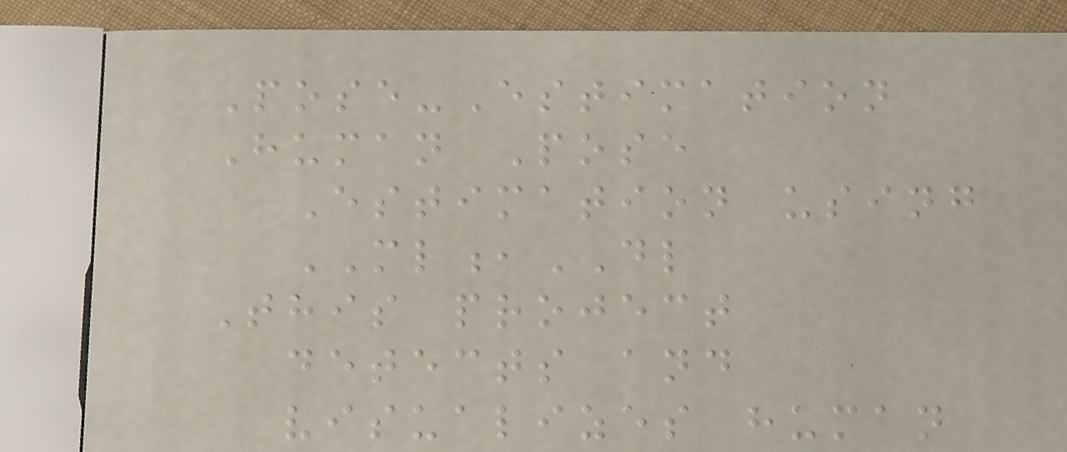Pose-Estimation
Human Pose
Estimation using
ML,DL
This project
detects and
visualizes human
